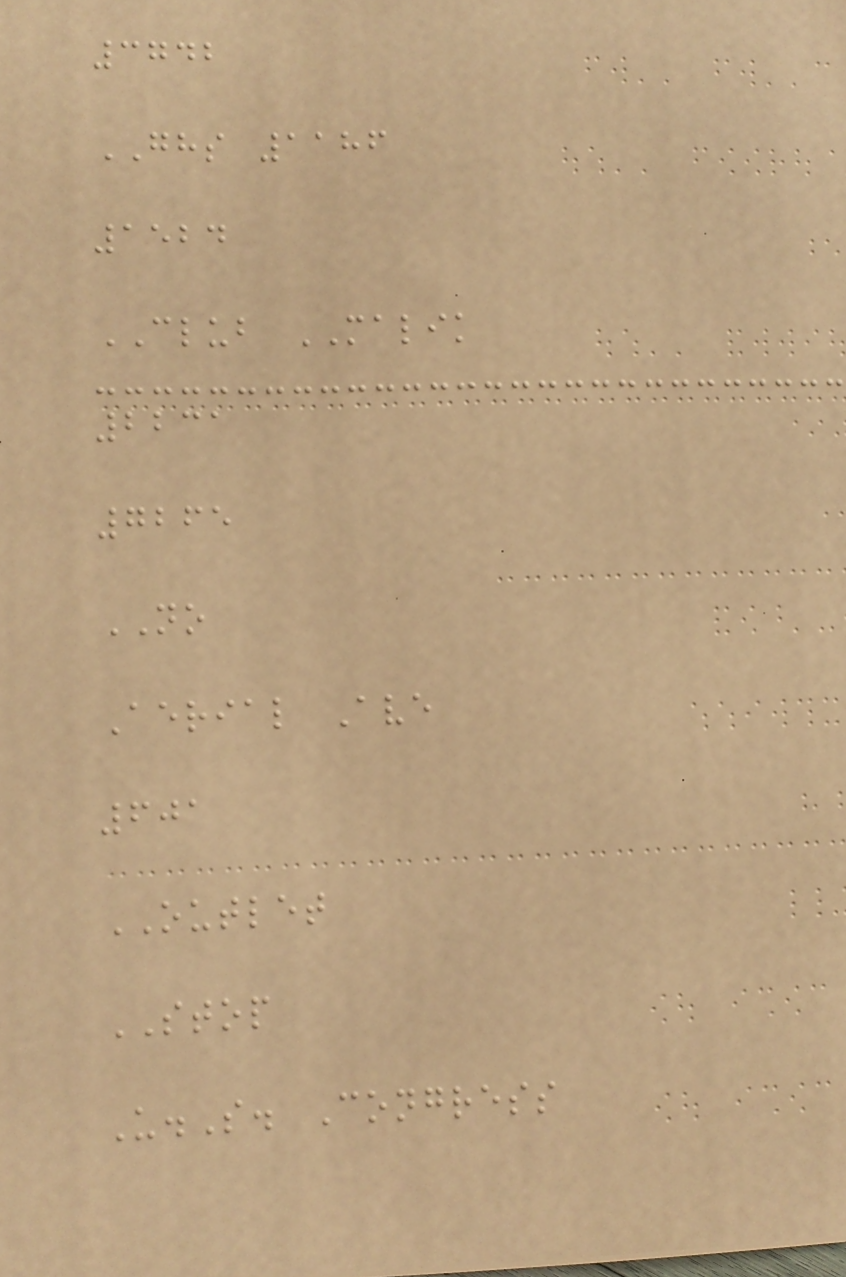3742
GHS 1186
1524
CLUB MALIK
2231
7265
NO
Aerial Ave
601
OUTLET
STOP
U.S. Congress
